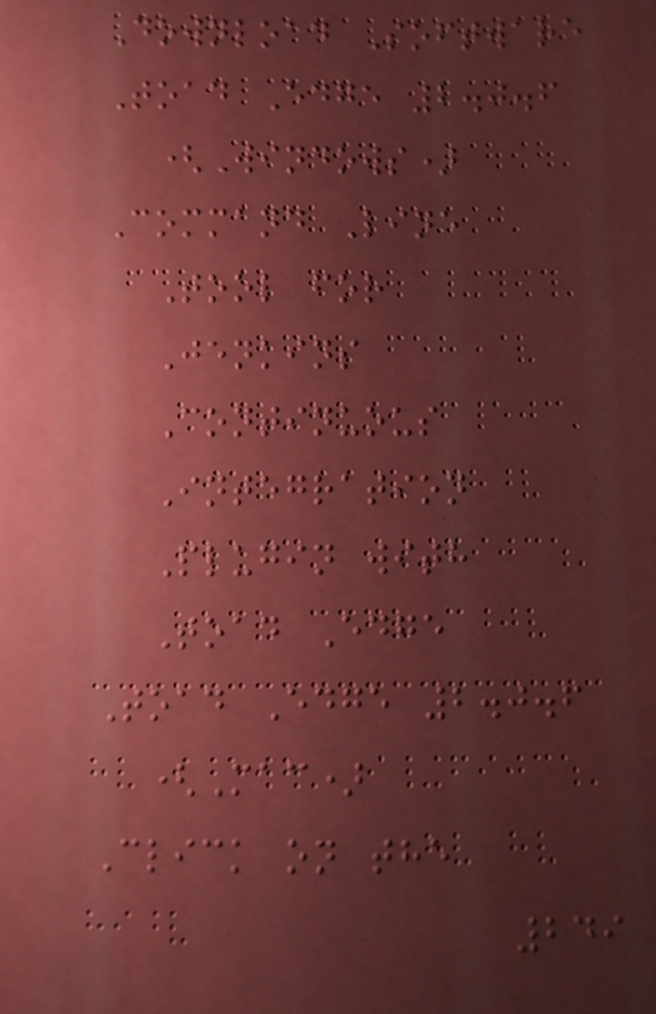Download Software
Toad Edge 2.0.6
(Windows)
Command Line
Tool for
Jenkins
Continuous
Integration
Plugin with
Toad Edge
Toad Edge 2.0.6
(Mac)
Click on the
249
